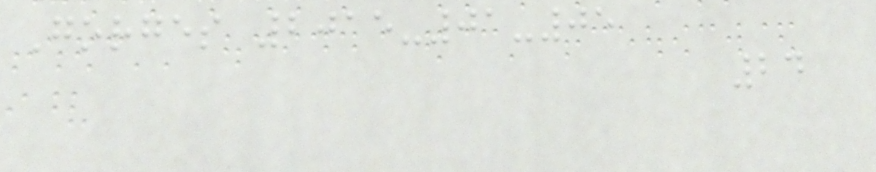Gorges 2015-01-05
24
